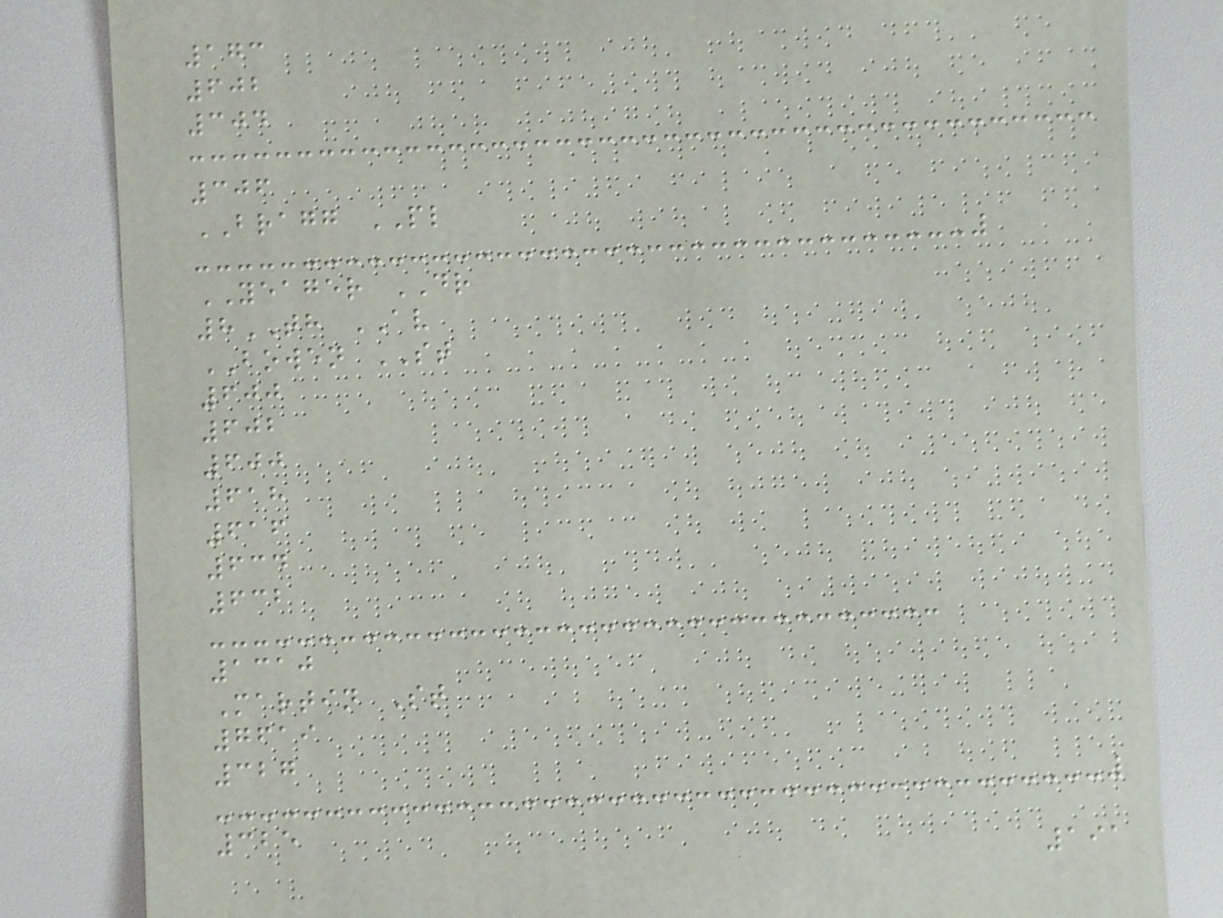173
602
304
306
BRAGG PL
YEAGER DR
8TH AV
BOWEN ST
600
602
600
618
616
634
632
1310
Martin St
7619
327
325
191
